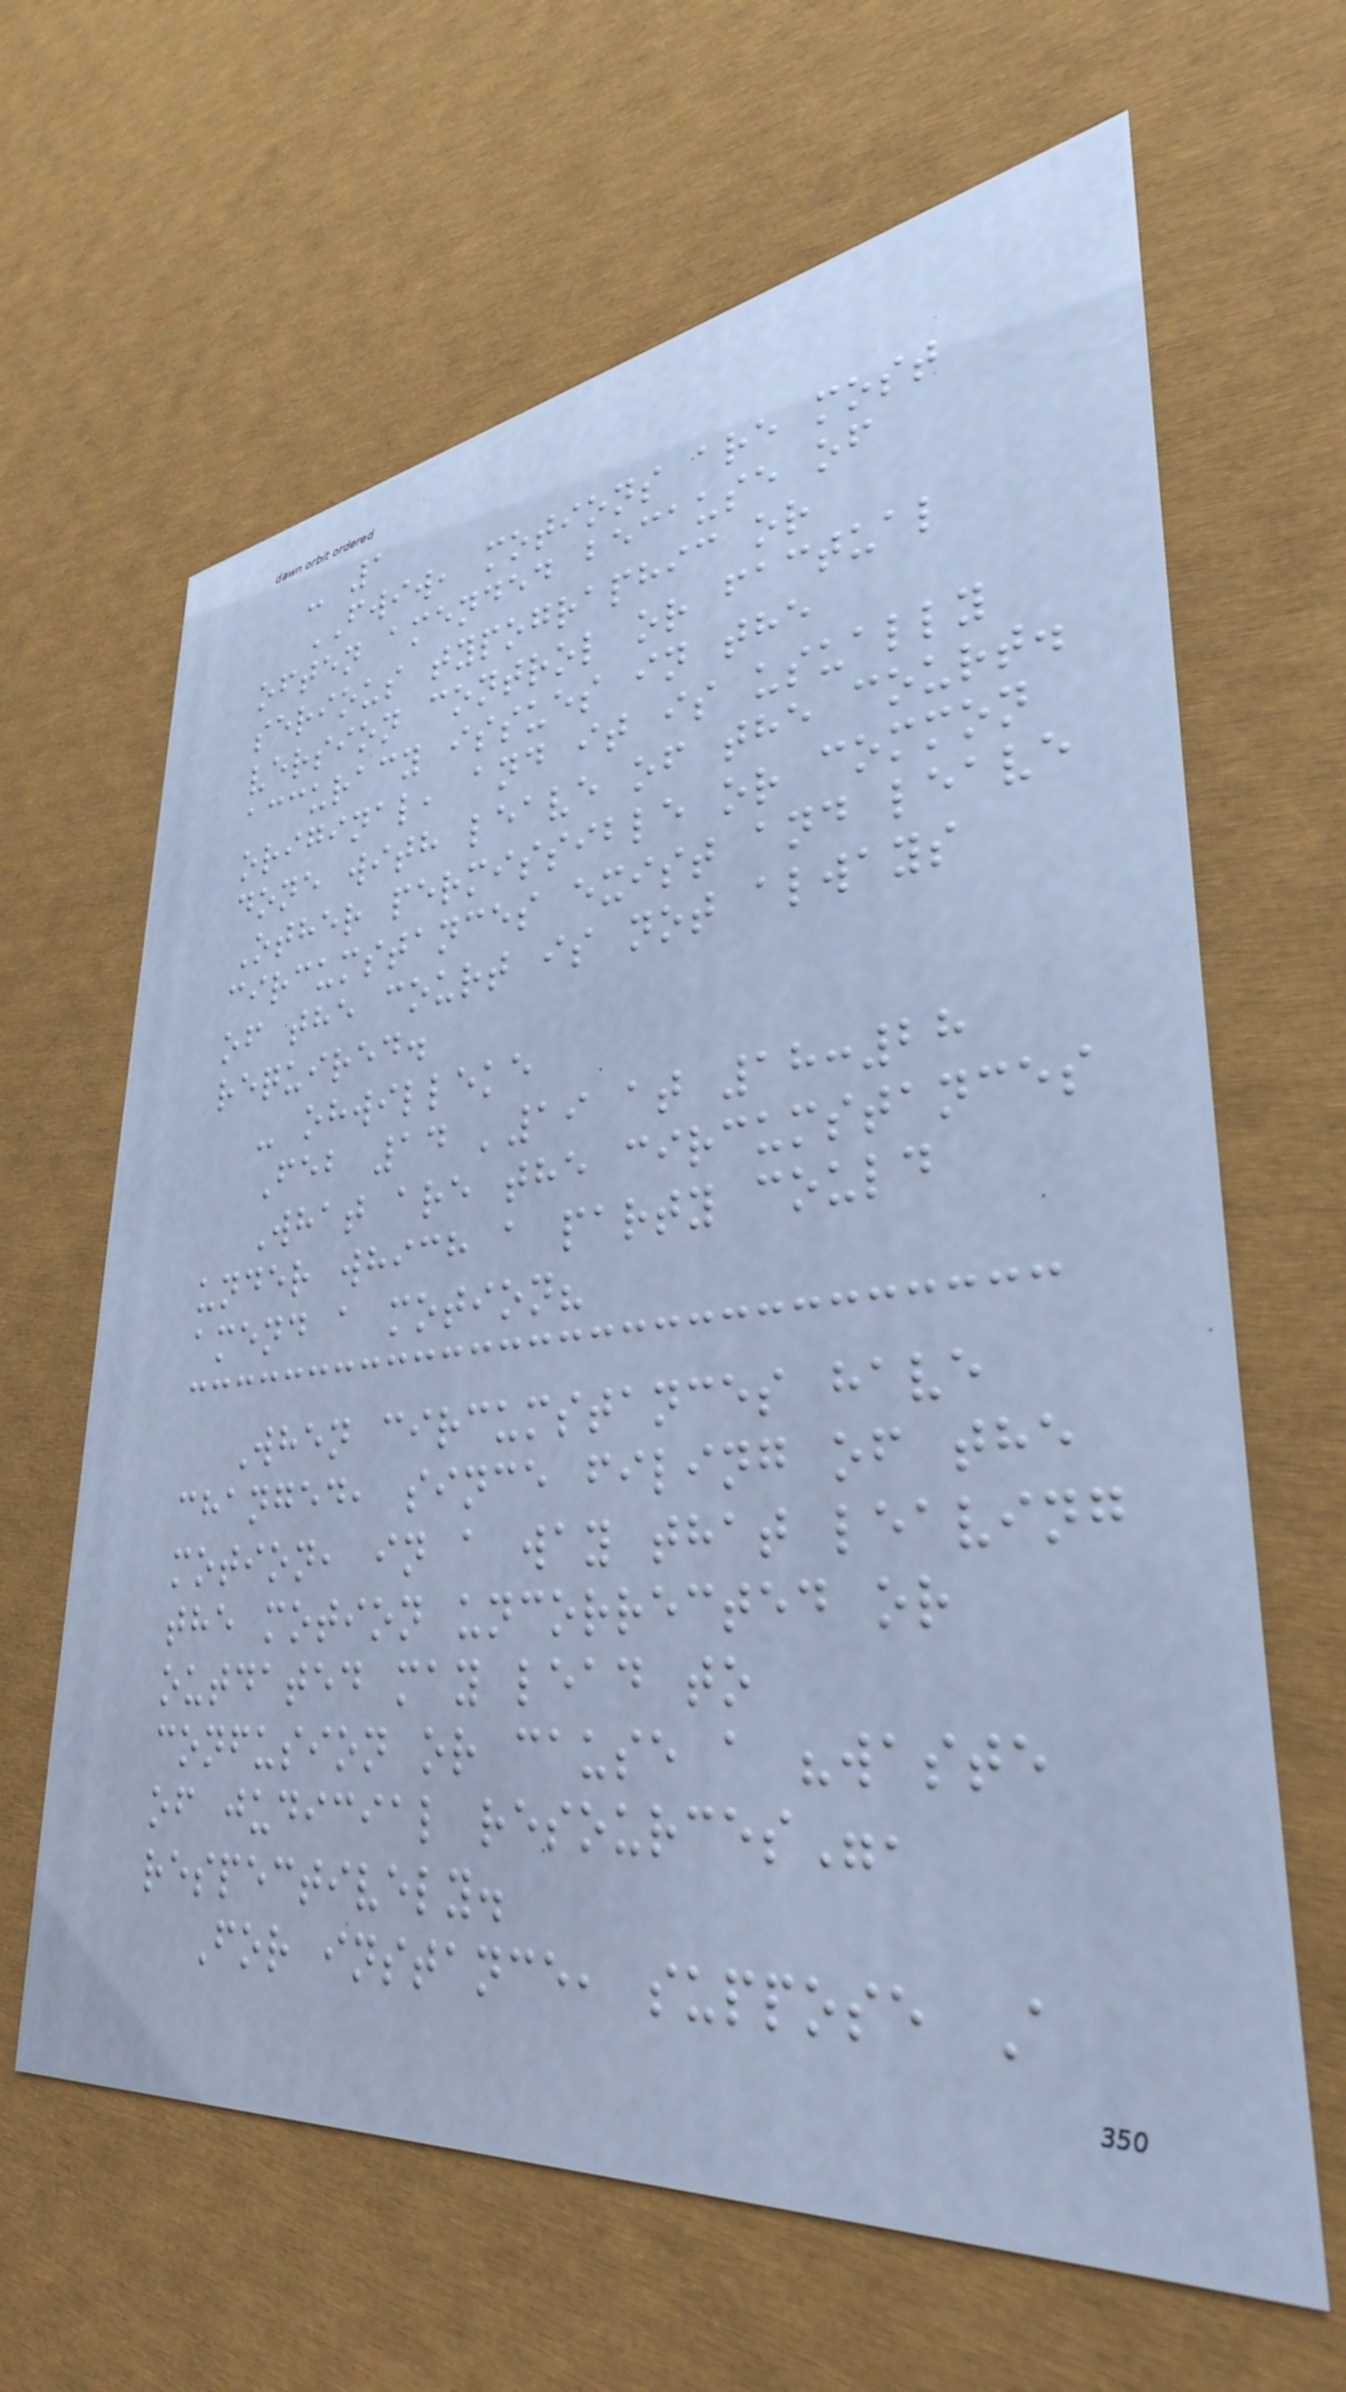- 1
FWIW, motions are most
often amended because of
serious typographic or
version control or factual
accuracy issues in the
original, and it is usually
done with leave of the court.
Other permissible or common
circumstances exist and leave
of the court is not always
required.
- ohwilleke
Feb 14 '19 at 18:28
What are the circumstances
under which a party could
amend a motion?
When circumstances have
changed, since filing of the
motion, in a way that leaving
the motion uncorrected or
outdated may lead to
confusion or cause a "waste
of judicial resources",
respectively.
For instance, suppose A
